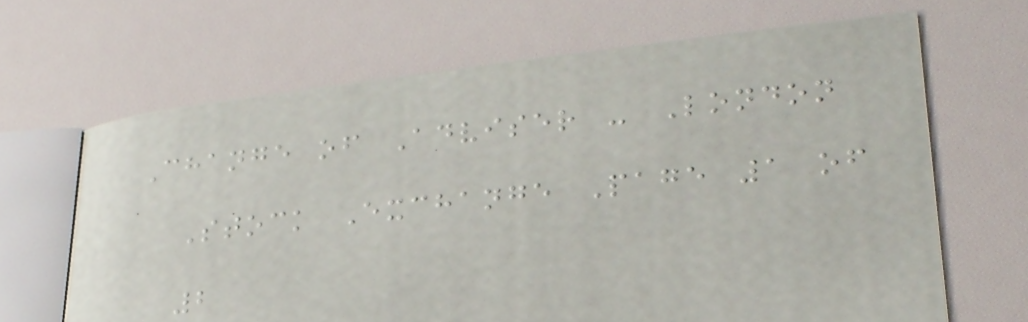Change of Adviser - London
Stock Exchange Page 1 of
2
